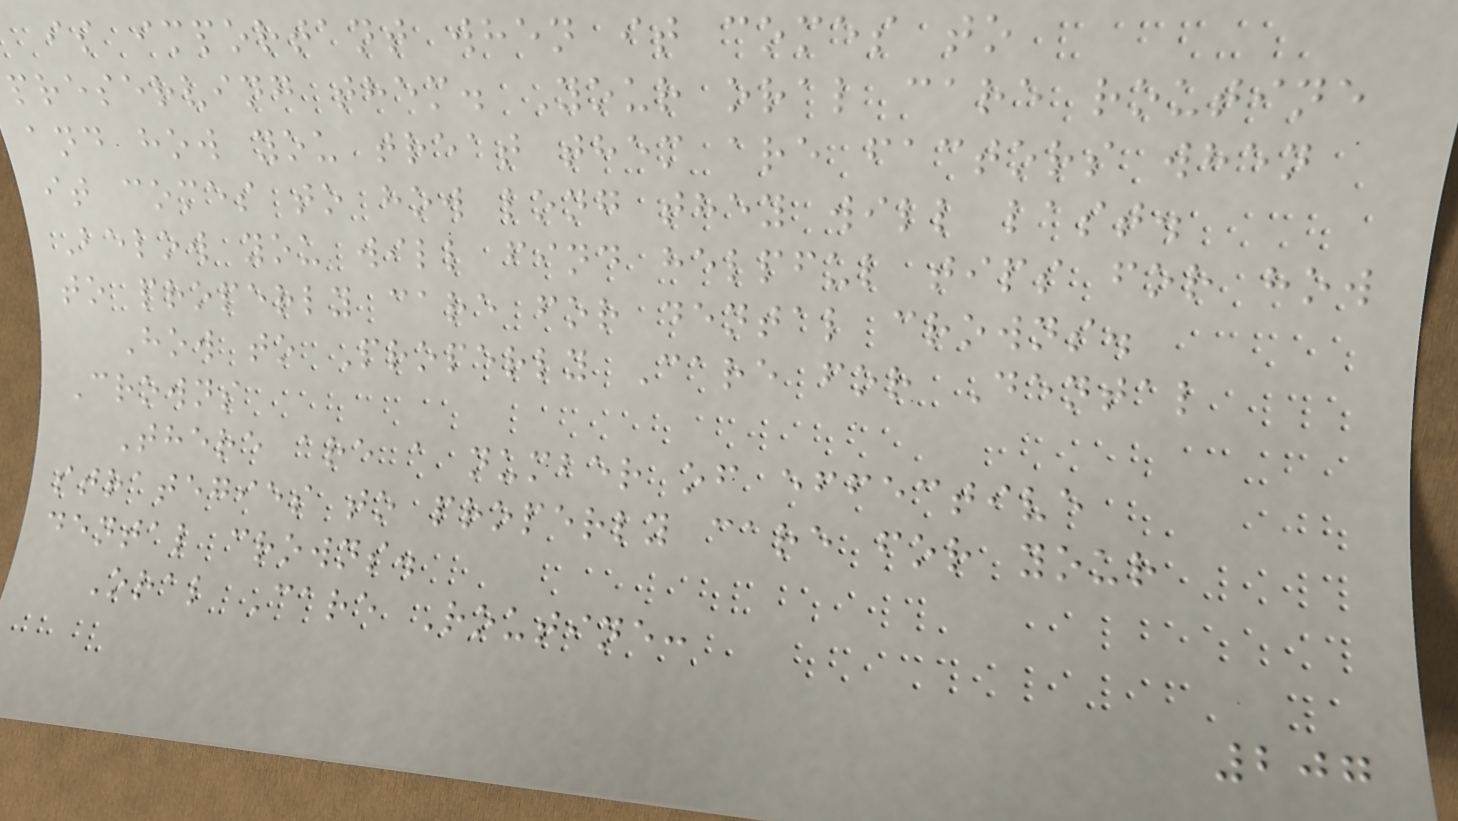is important when it comes to
preserving them. Your oral care routine
and how you treat them are factors when
it comes to how long they will last.
Below you will find helpful tips for how
to properly care for dental crowns.
How to Properly Care for Dental
Crowns
There are a number of effective
strategies to properly care for your
dental crowns.
Oral Care Routine:
207
